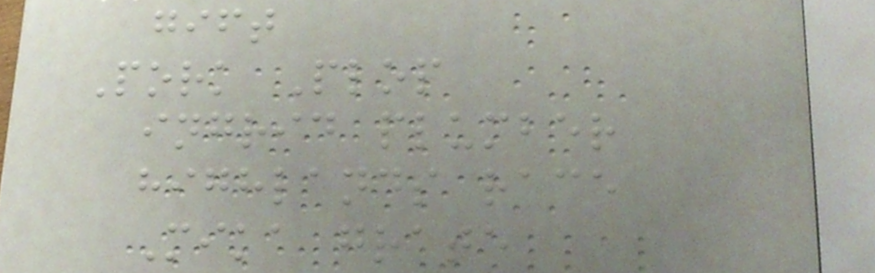gift
Pork Plop
ingrid plumber
highlands race
Mika grate
